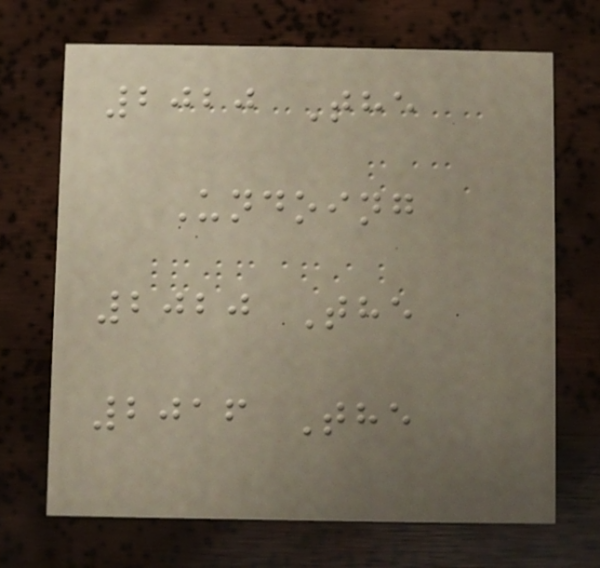2020 The
Undoing
2020 The
2016 The
